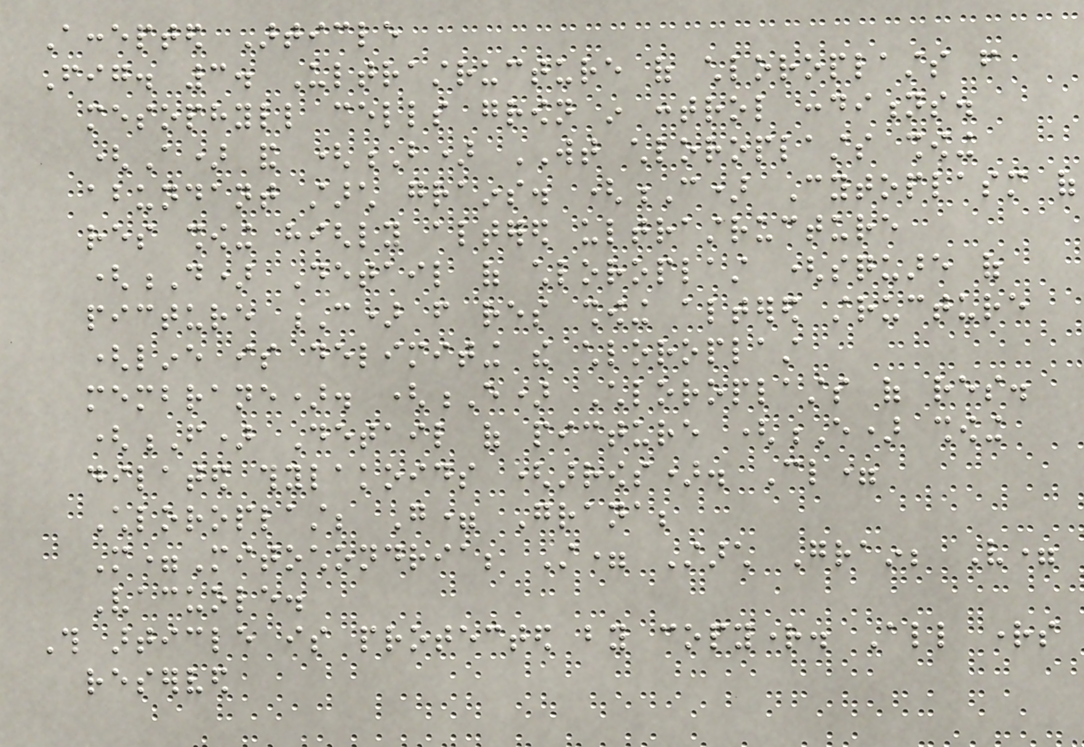Accepted Article
Fig. 3. Ultrastructure of chloroplasts from
mesophyll cells grown in control conditions.
(A) and (B) WT chloroplasts showing
abundant starch grains. (C) Cytoplasm of
res showing highly altered ultrastructure
(D) Detail of chloroplast (square of
picture C) from res showing altered structure
(line is delimiting the chloroplast
membrane). (E) Chloroplasts of res.
(F) Detail of picture (E) showing
dilated thylakoids (arrows). Cl=
Chloroplast; G= Grana;
M=Mitochondria; St= Starch Grain; V=
Vacuole.
This article is protected by copyright. All rights
reserved
